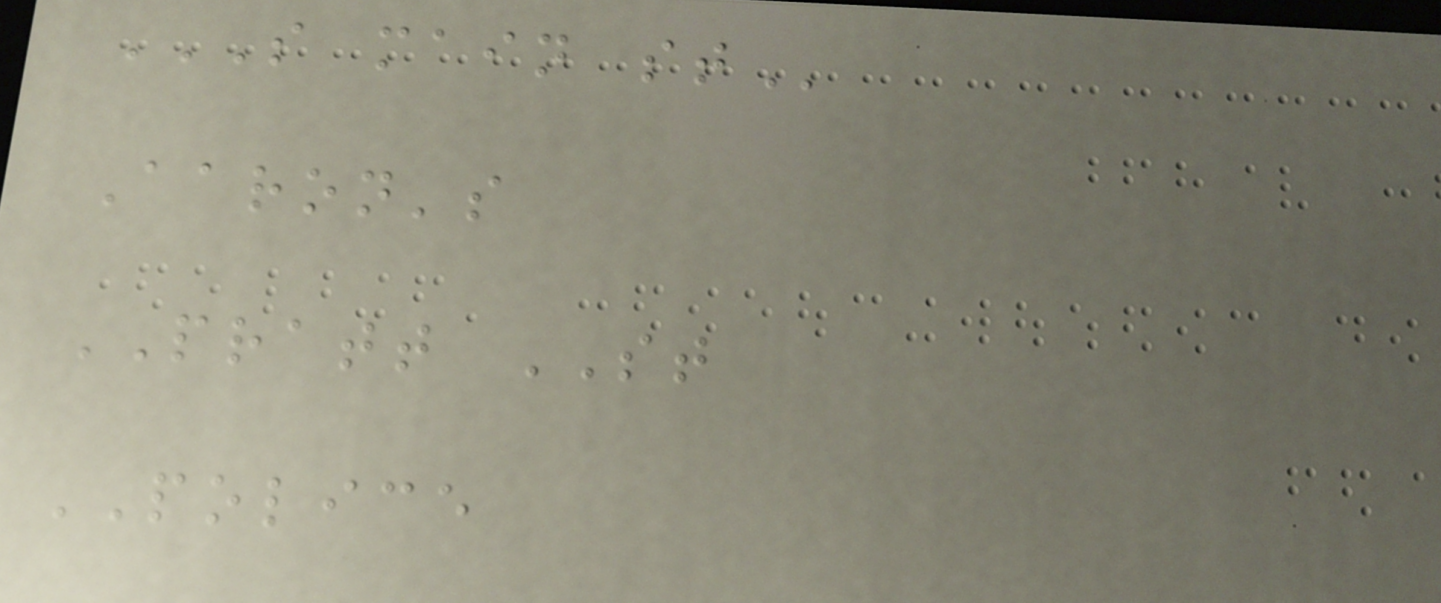S MAIN ST
Aaron's
PRATT ST
POLICE
